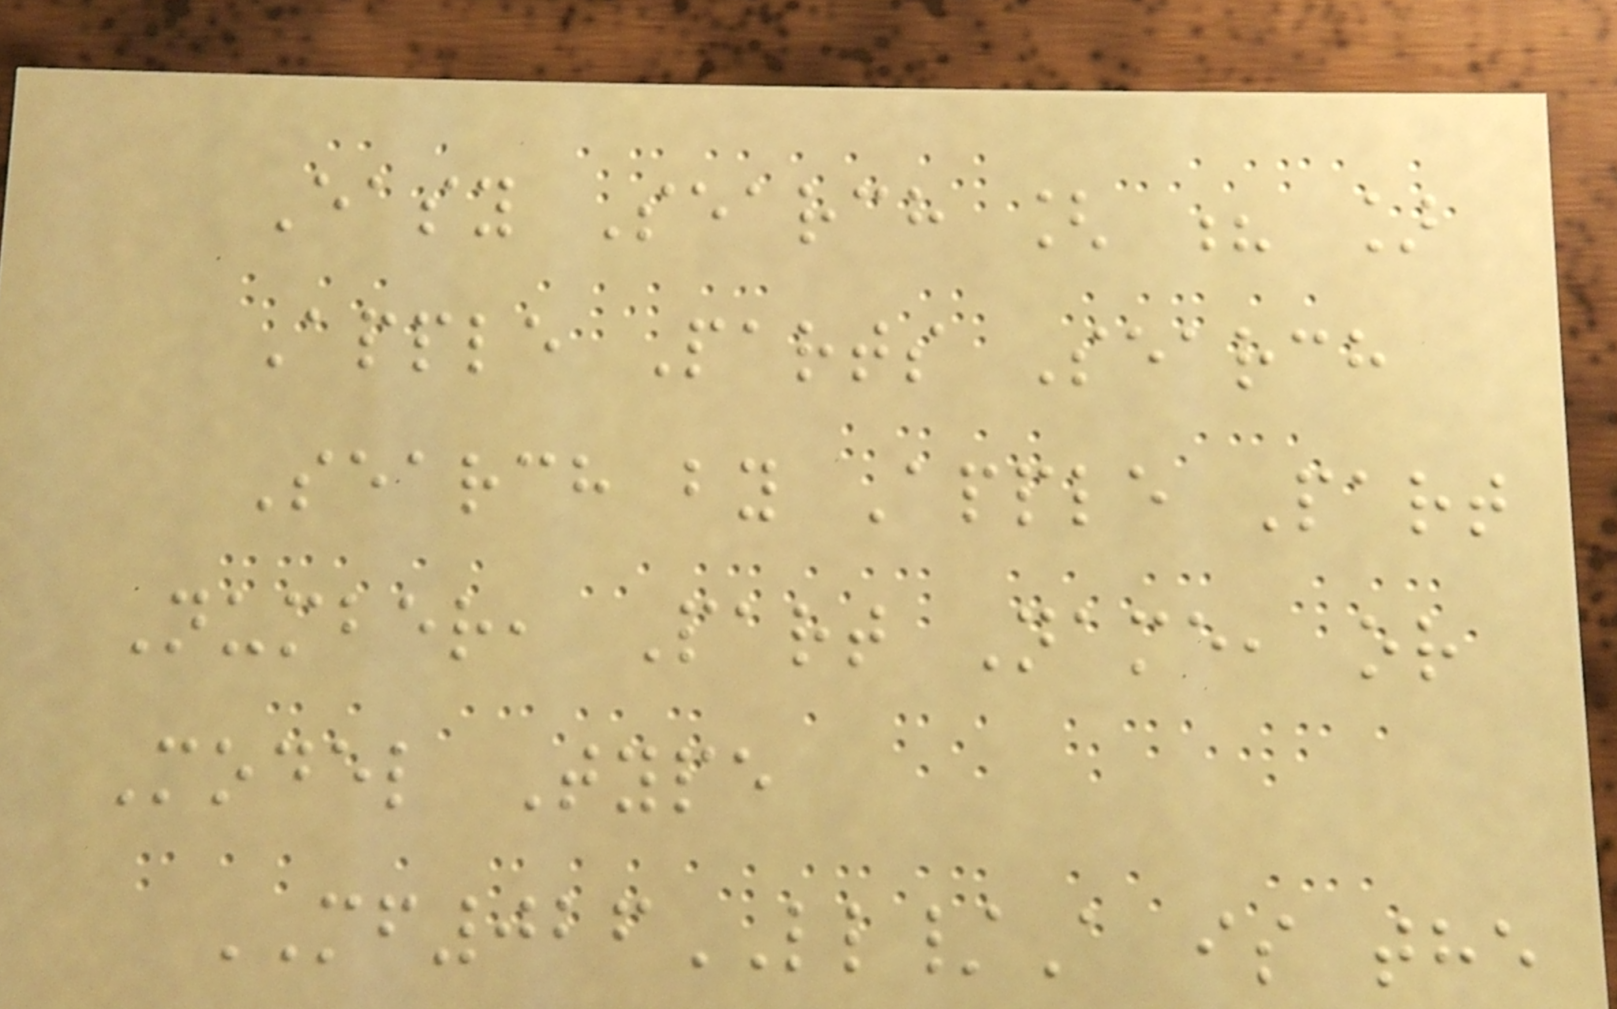Easy Search [ ? ]
Apple Parts Search
Search by Apple Part
Number, Part Name, or
Model Type
MF026LL/A is the
